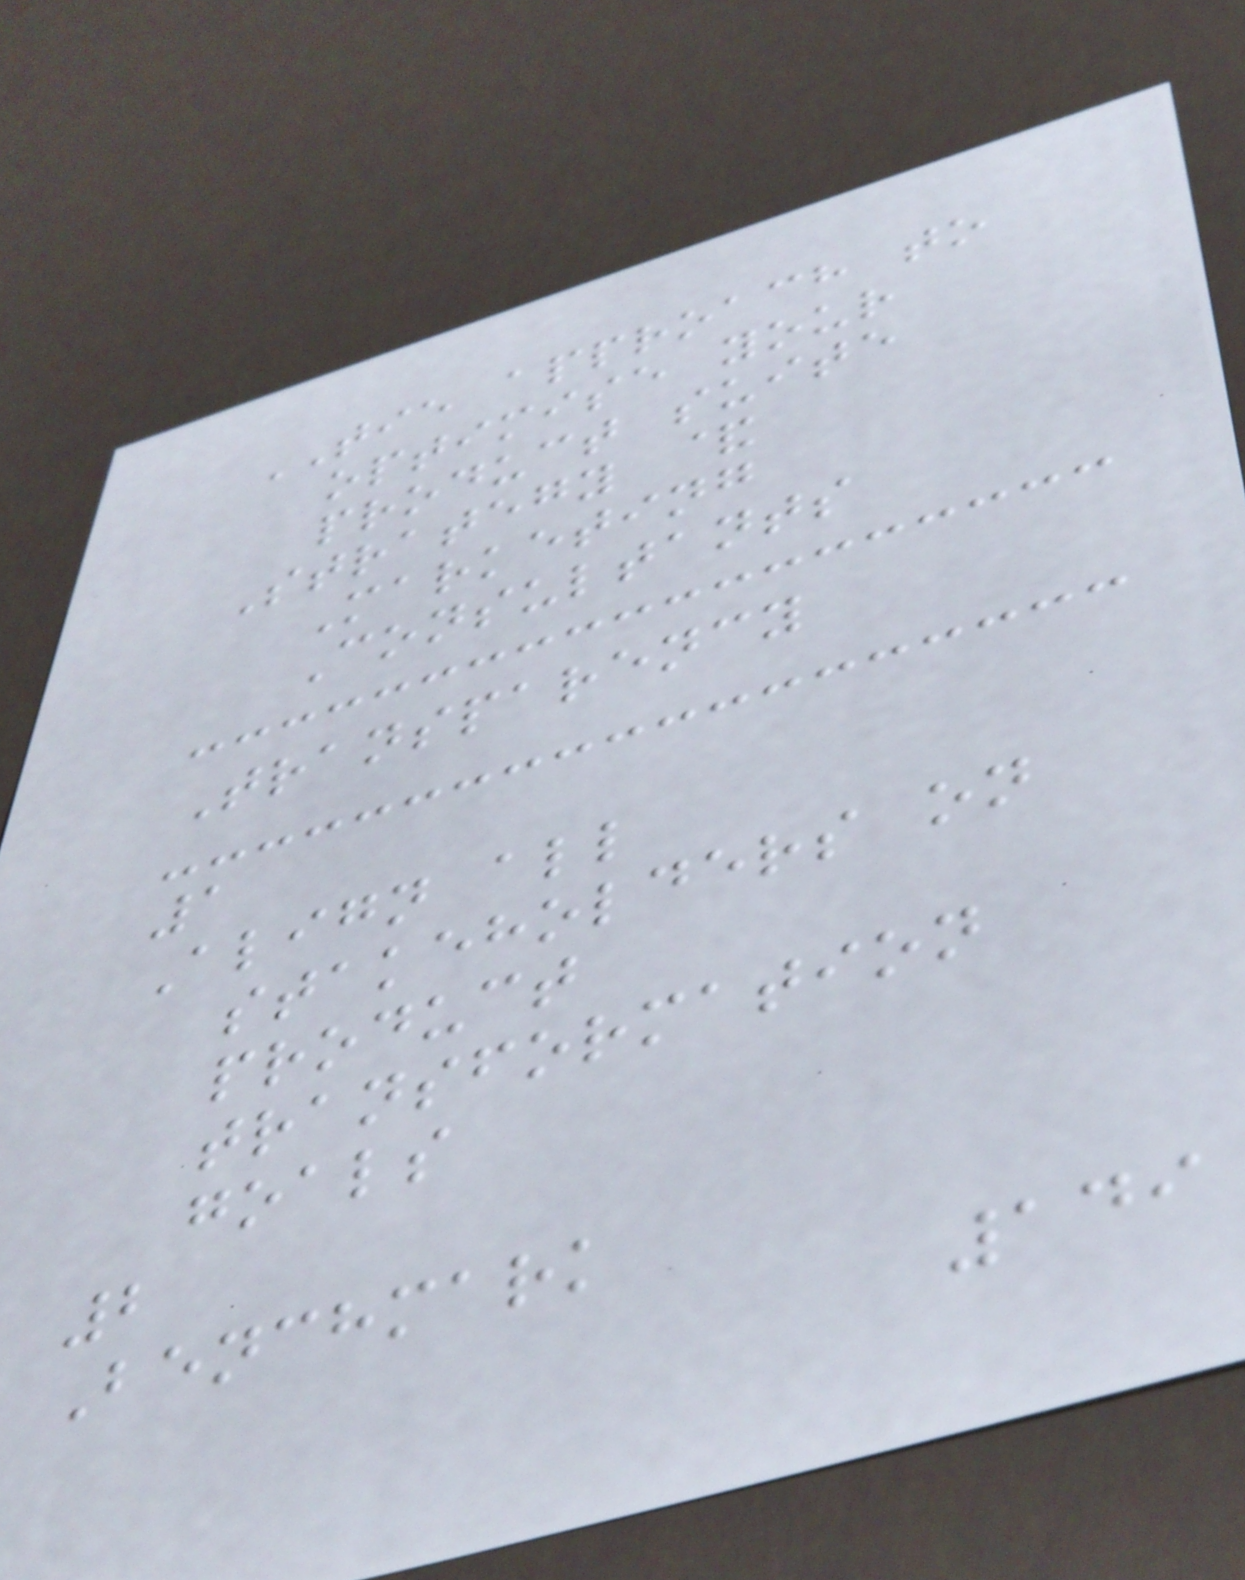TIE approach to
optimise your
product suite
Strategy &
Marketing
Consultants
Transparency
1
Align all
stakeholders on
product
transformation
goals
2
Benchmark
149
